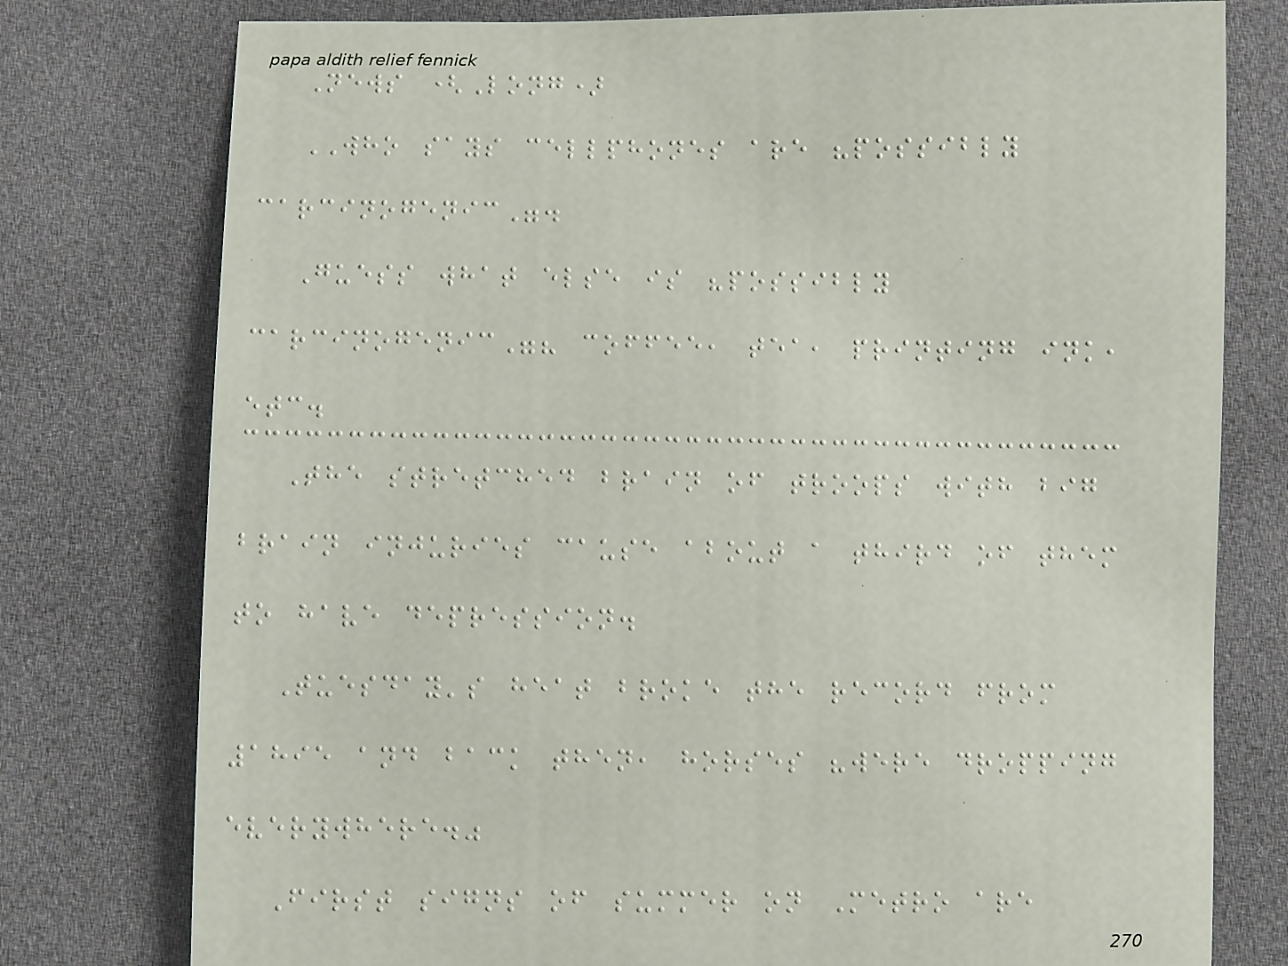News (Long)
WHO says cellphones are "possibly
carcinogenic".
Guess what else is "possibly
carcinogenic"? coffee, tea, printing ink,
etc.
The stretched brain of troops with big
brain injuries cause about a third of them
to have depression.
Tuesday's heat broke the record from
1895 and back then, horses "were dropping
everywhere."
First signs of summer on Metro are
